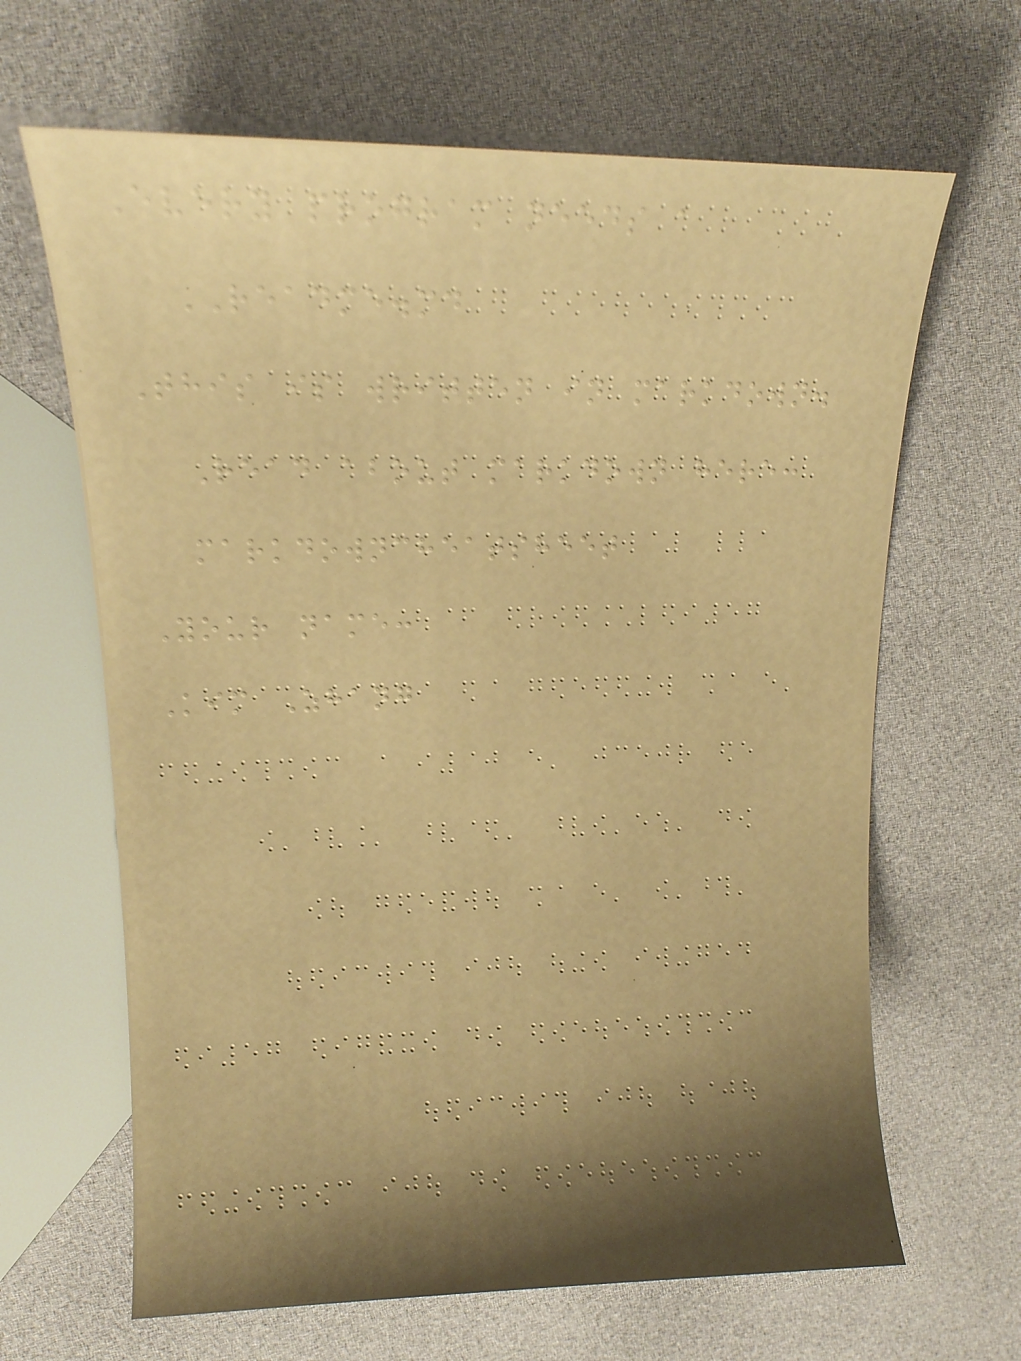Every program needs a
README.md
This is written in markdown.
Read about markdown here:
markdowncheatsheet
Your name:
Kim Zhang
